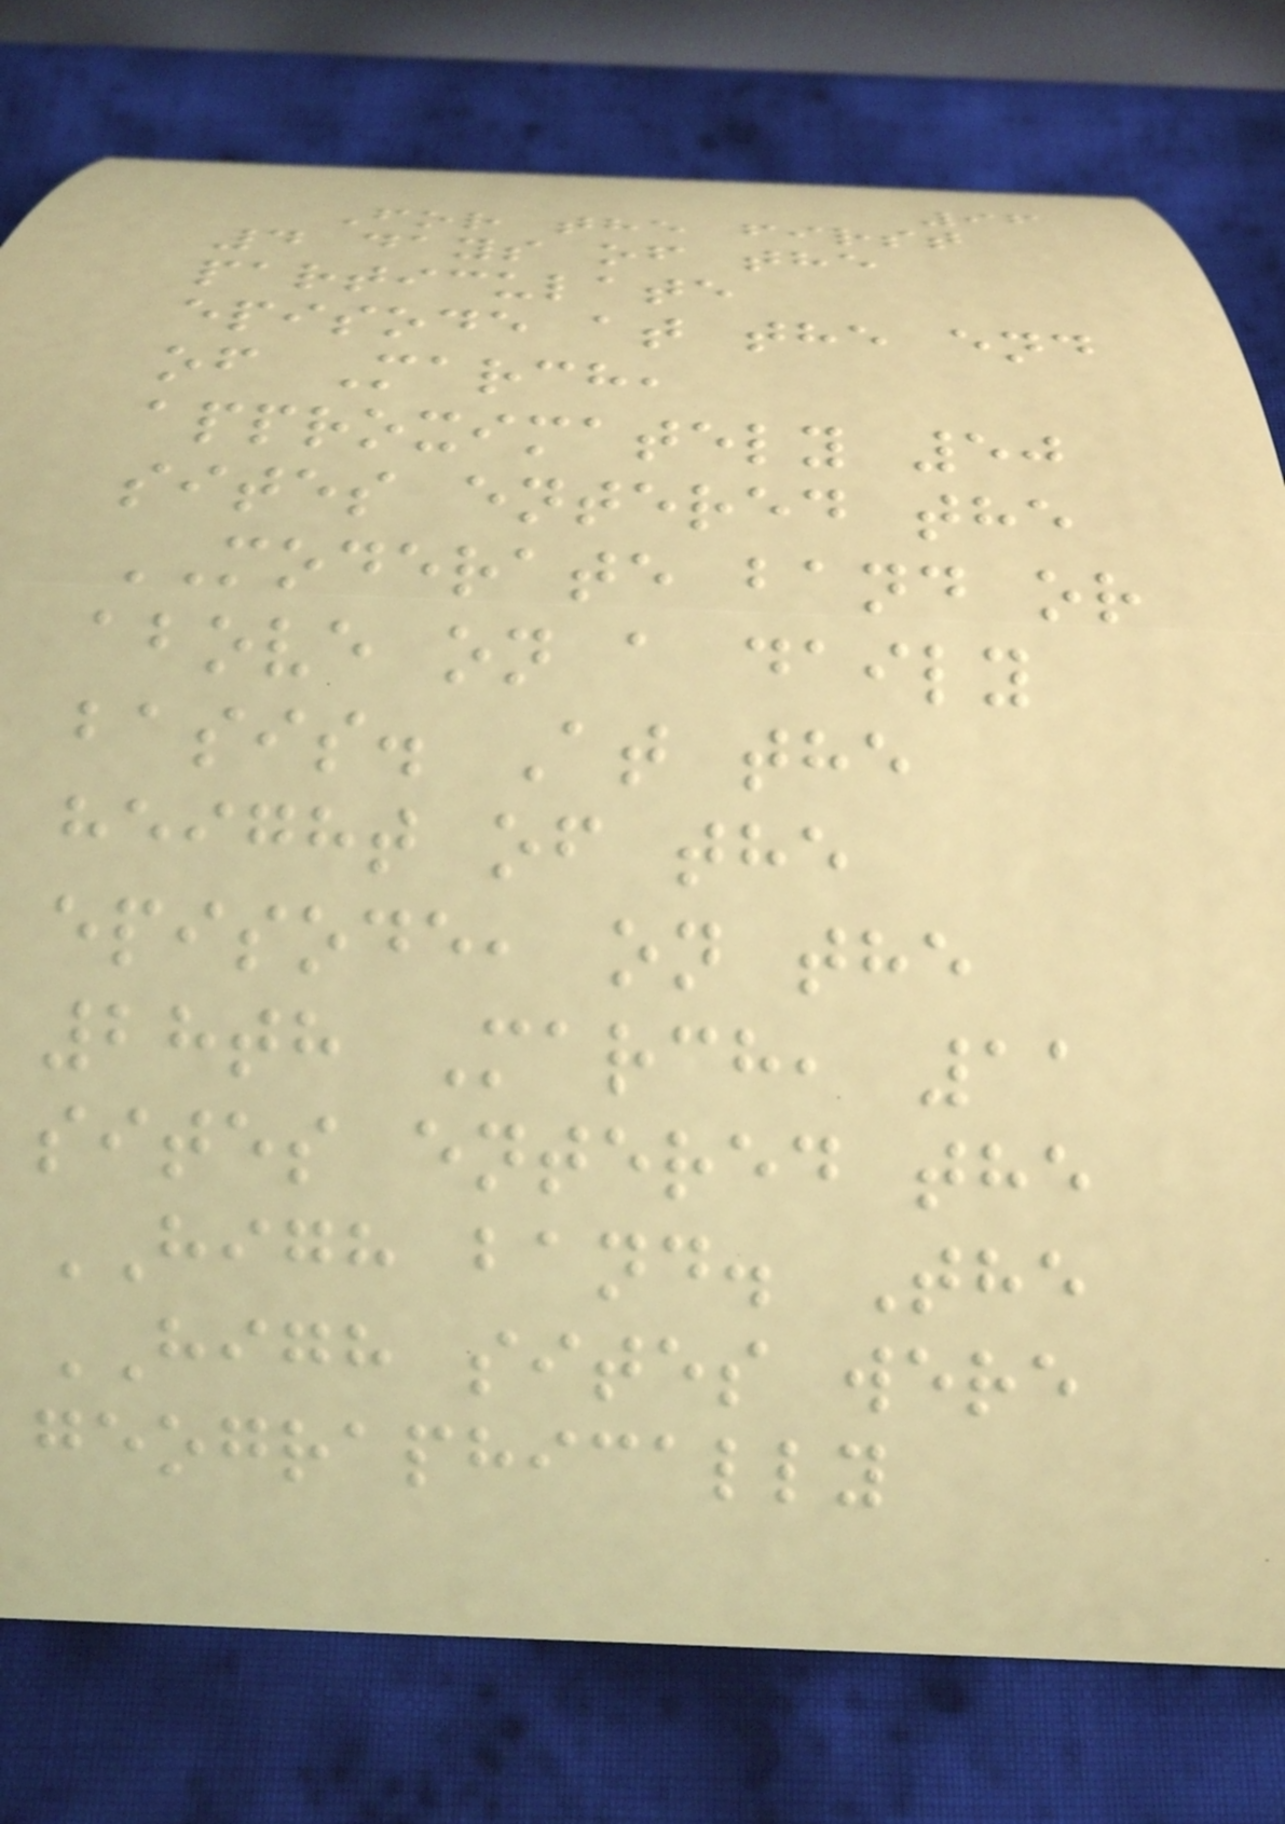96
For the first
4 days of the
particulate
episode at the end
of March,
approximately 50
sites entered the
MODERATE band or
above on a daily
basis. At the
height of the
episode, on the
28th March, 11
sites entered the
HIGH band. The
HIGH sites were
geographically
